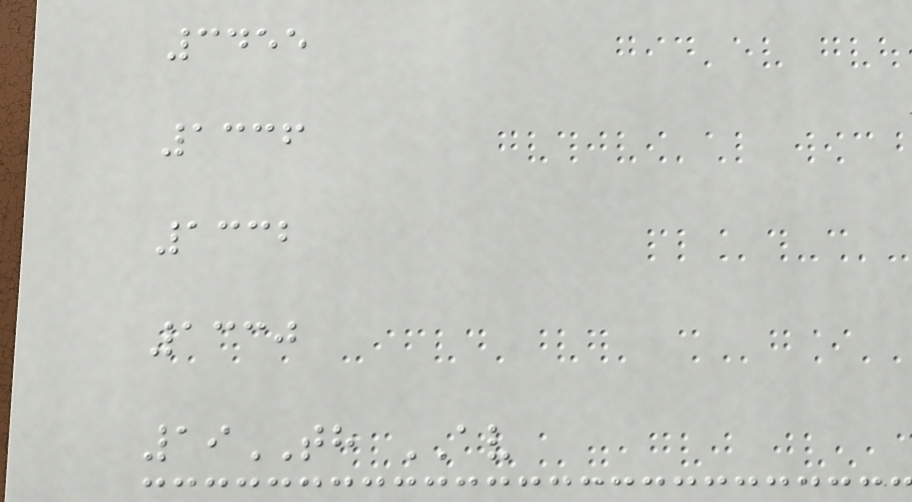3455
1336
1332
1330
19TH AV
